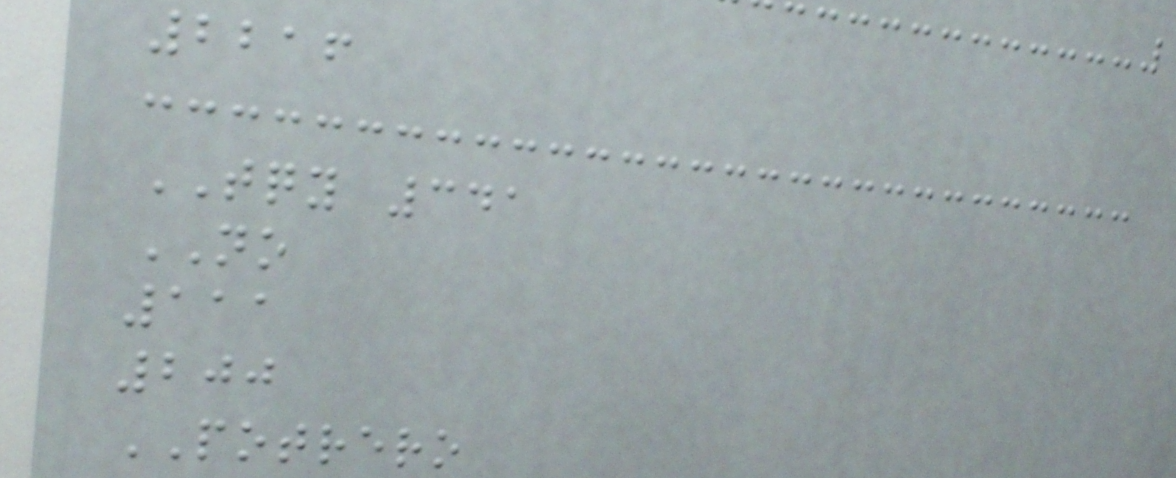2216
TQY 341
NO
111
200
POTRERO
